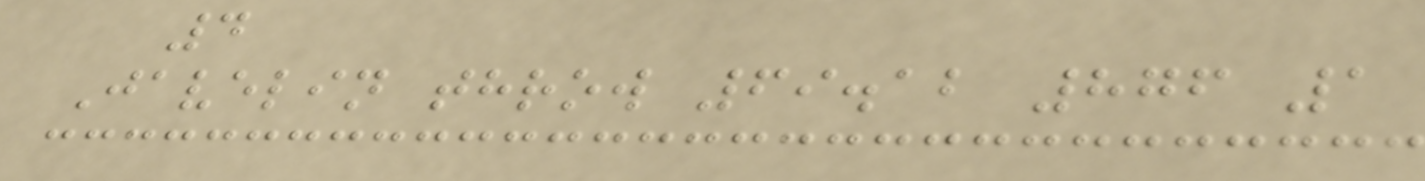4
Javelin throw 69.12 876 1
